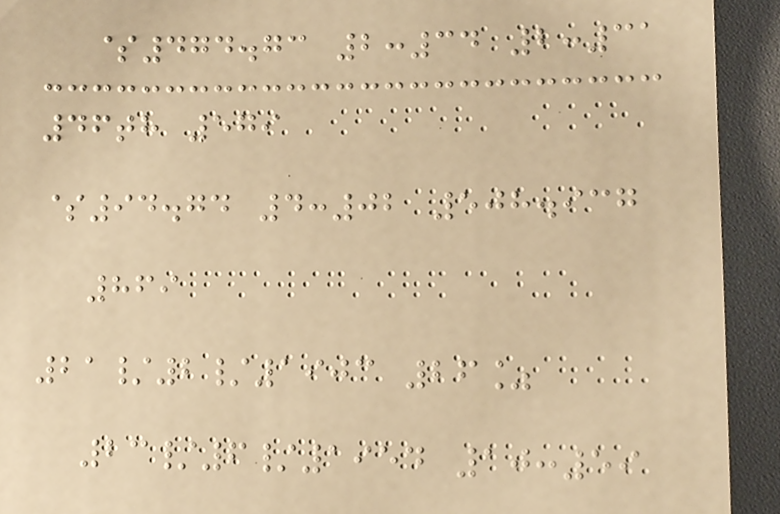$474.73 2:34 2:31
46th 579
$94.74 4:02 508.937
869
21/2/1903 26%
23/6/1954 10:59
